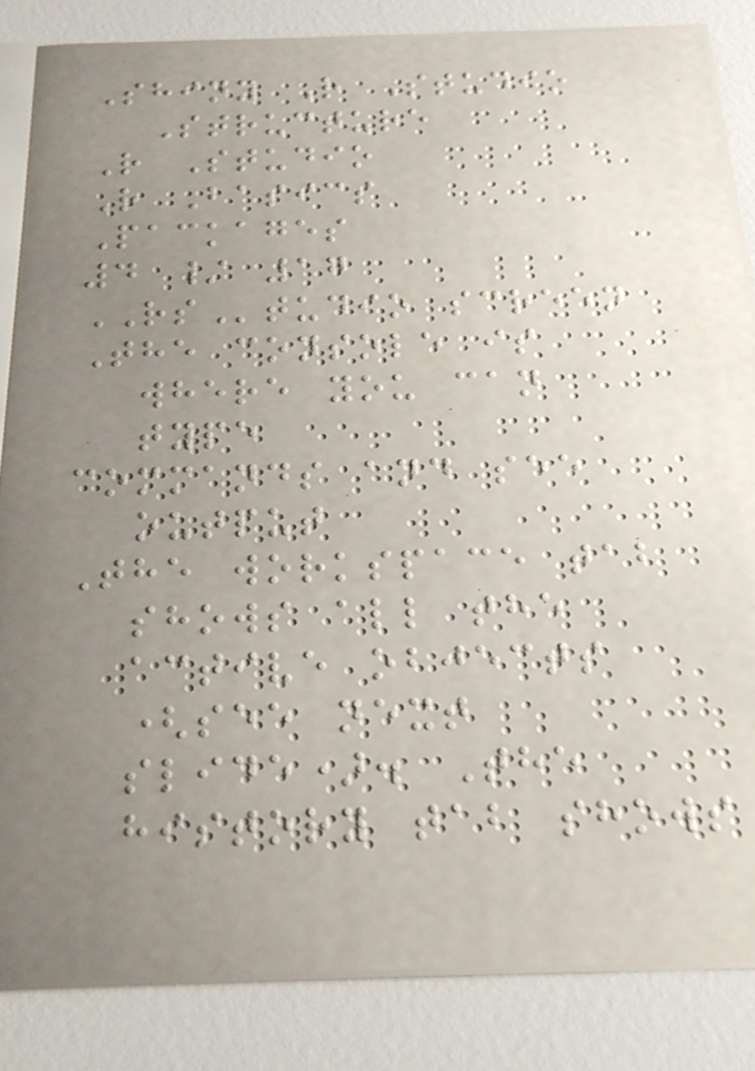Shiny R Studio
Structure
R Studio
R Basics
Packages
4 / 17
RStudio screen
The console is
where you can
type
commands and see
output
The workspace tab
shows all the
active objects
(see next
slide). The
history tab shows
